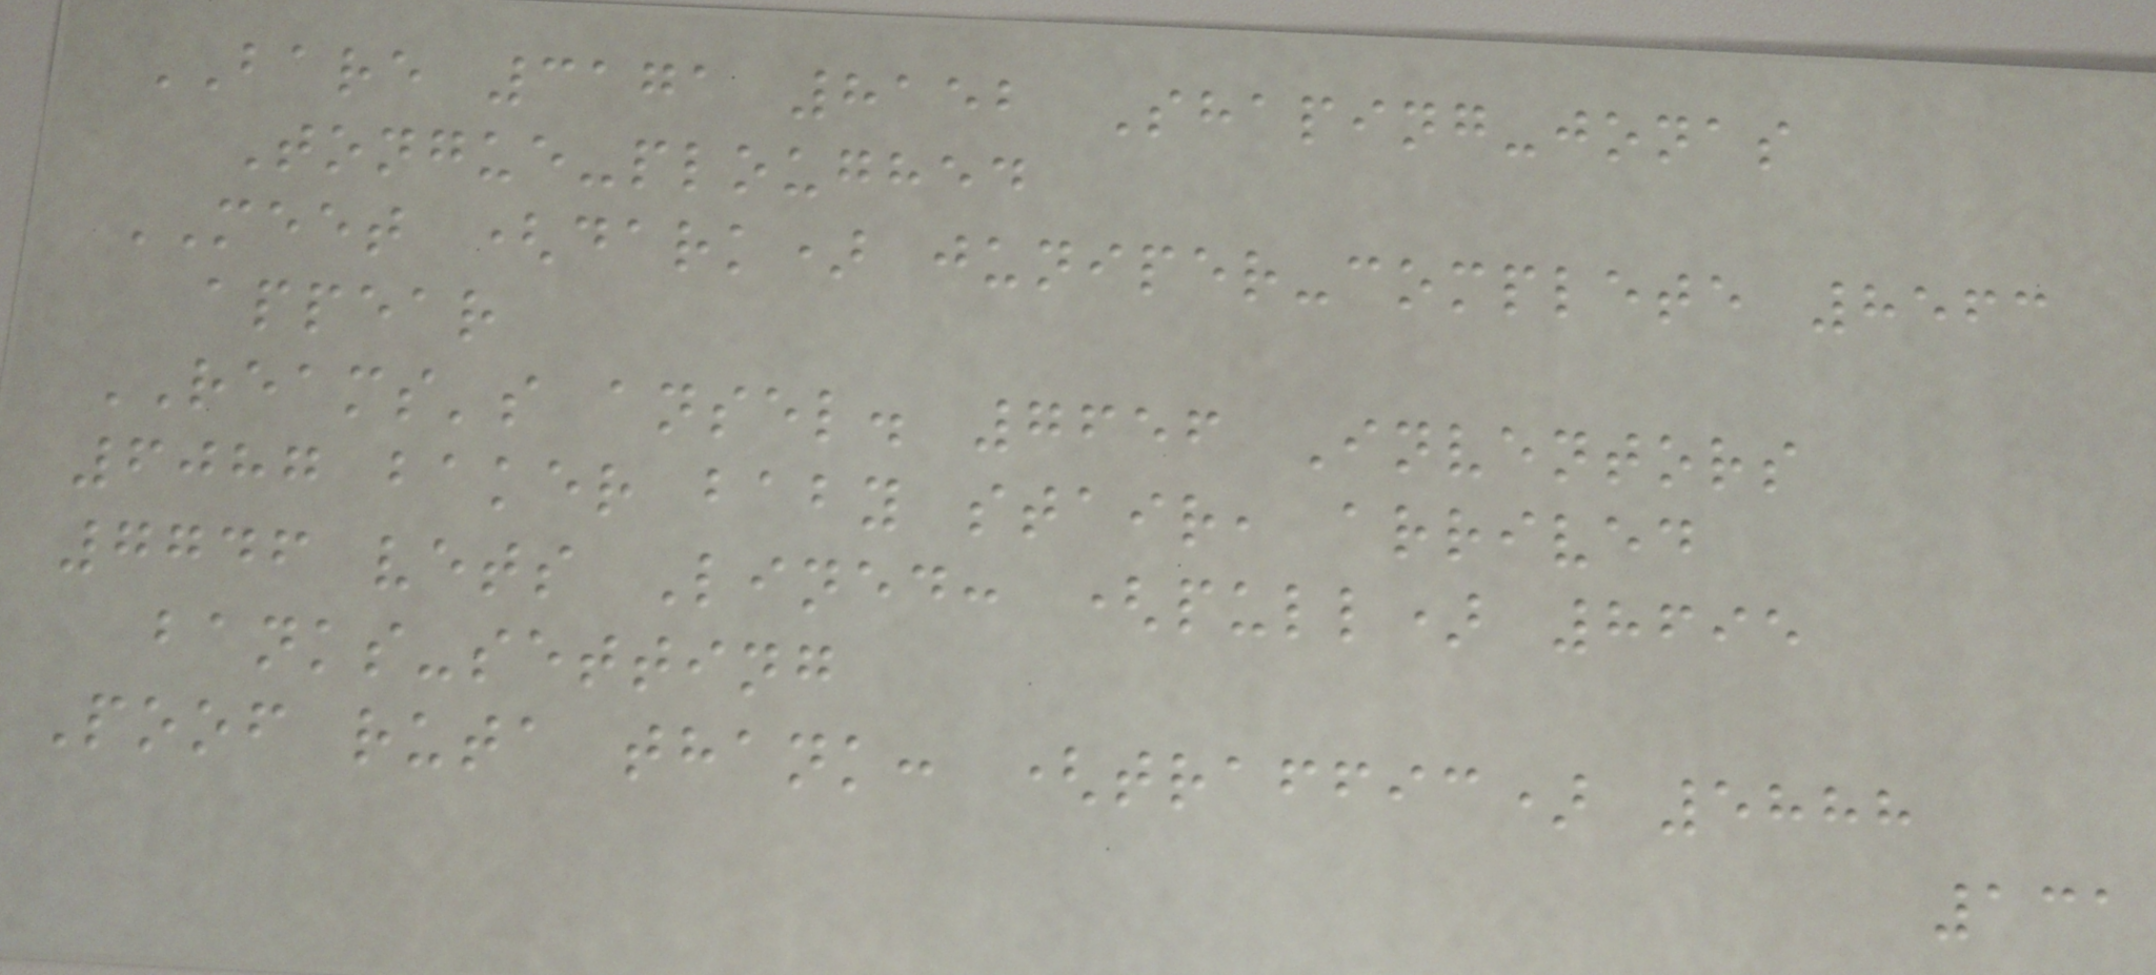BARE 3171 8152 Shaping-jonas
Tongue-ploughed
MEET (dark) juniper-complete 8563
appear
REAMS's ansel. 7656 Inventors
6087 baker baby stair, arrived
7746 vets Lined: (pull) 8695
banks-setting
Poof ruta thank: (traffic) 5888
131
